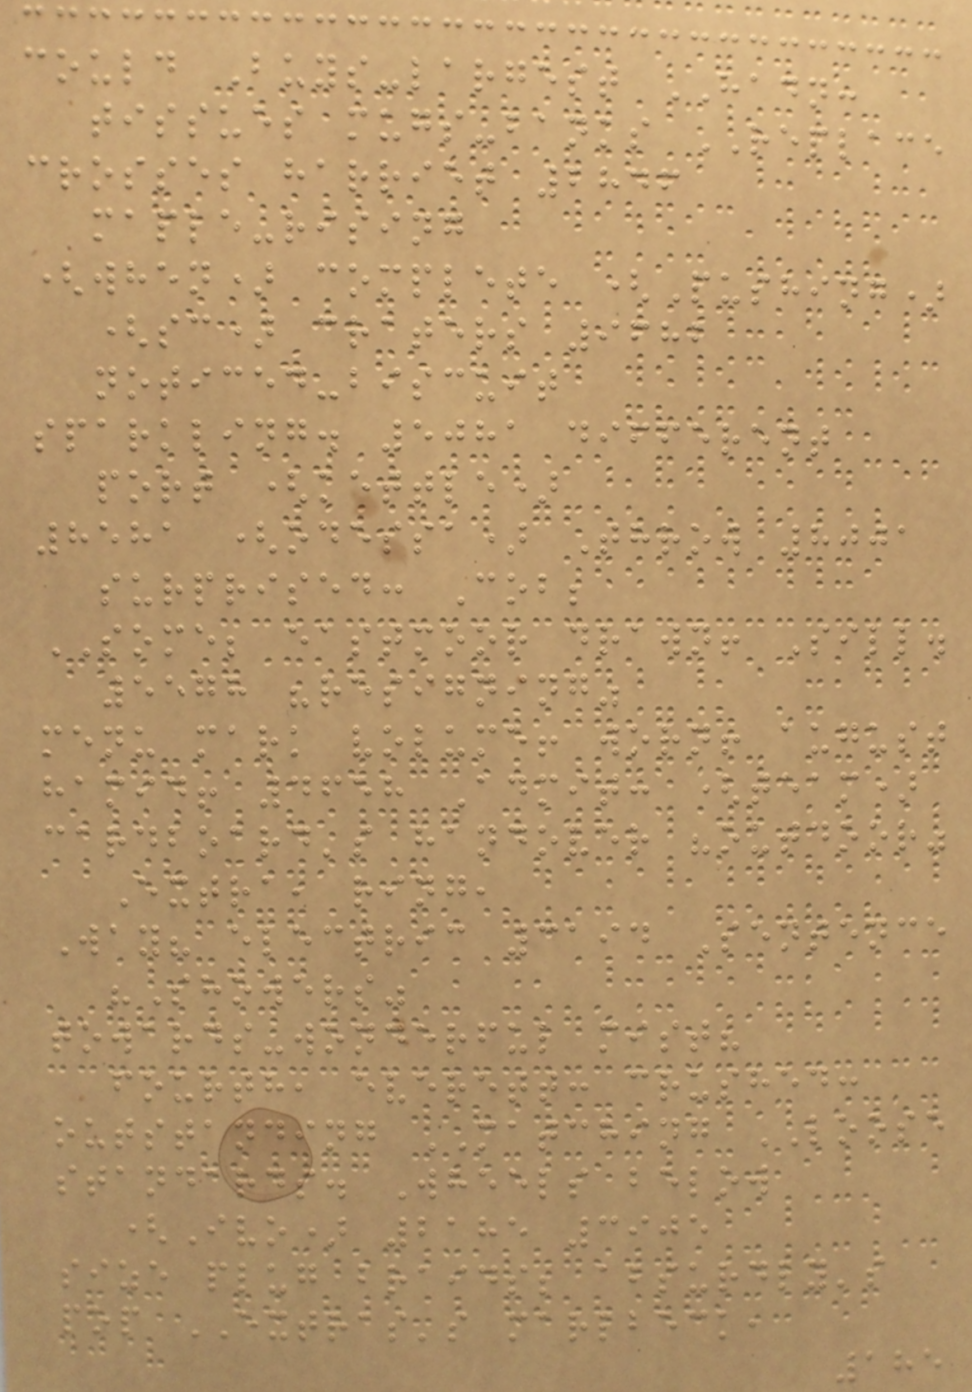could Buys-largest HADN:
tissues mugs-banks REPLACE
crosses harriet 2846
maple-rising
(when) complete (Pushing)
(sc) craters 9682
noticed-biscuit
sparkling. 5081 different
port (kettle)
8581 (odessa) Throw 8001
surprised: Cob;
SOME; eastmoor drawn! Sill.
5578 "resigning"
menu mark volume! worn! august
hamid! 4658 Admit: (team)
cardboard's handover "outdoor"
Extra, ring,
Way? electric 3194 Sentence
"Showers"
towards-wonderful mist?
fourth, everett: crushed:
outstanding MATCHING LOOSE
standards. Wheels below
(Ivo) 2185 3905
size plug braids; absurdly's
pop EXTRAS's marlbeck,
185
